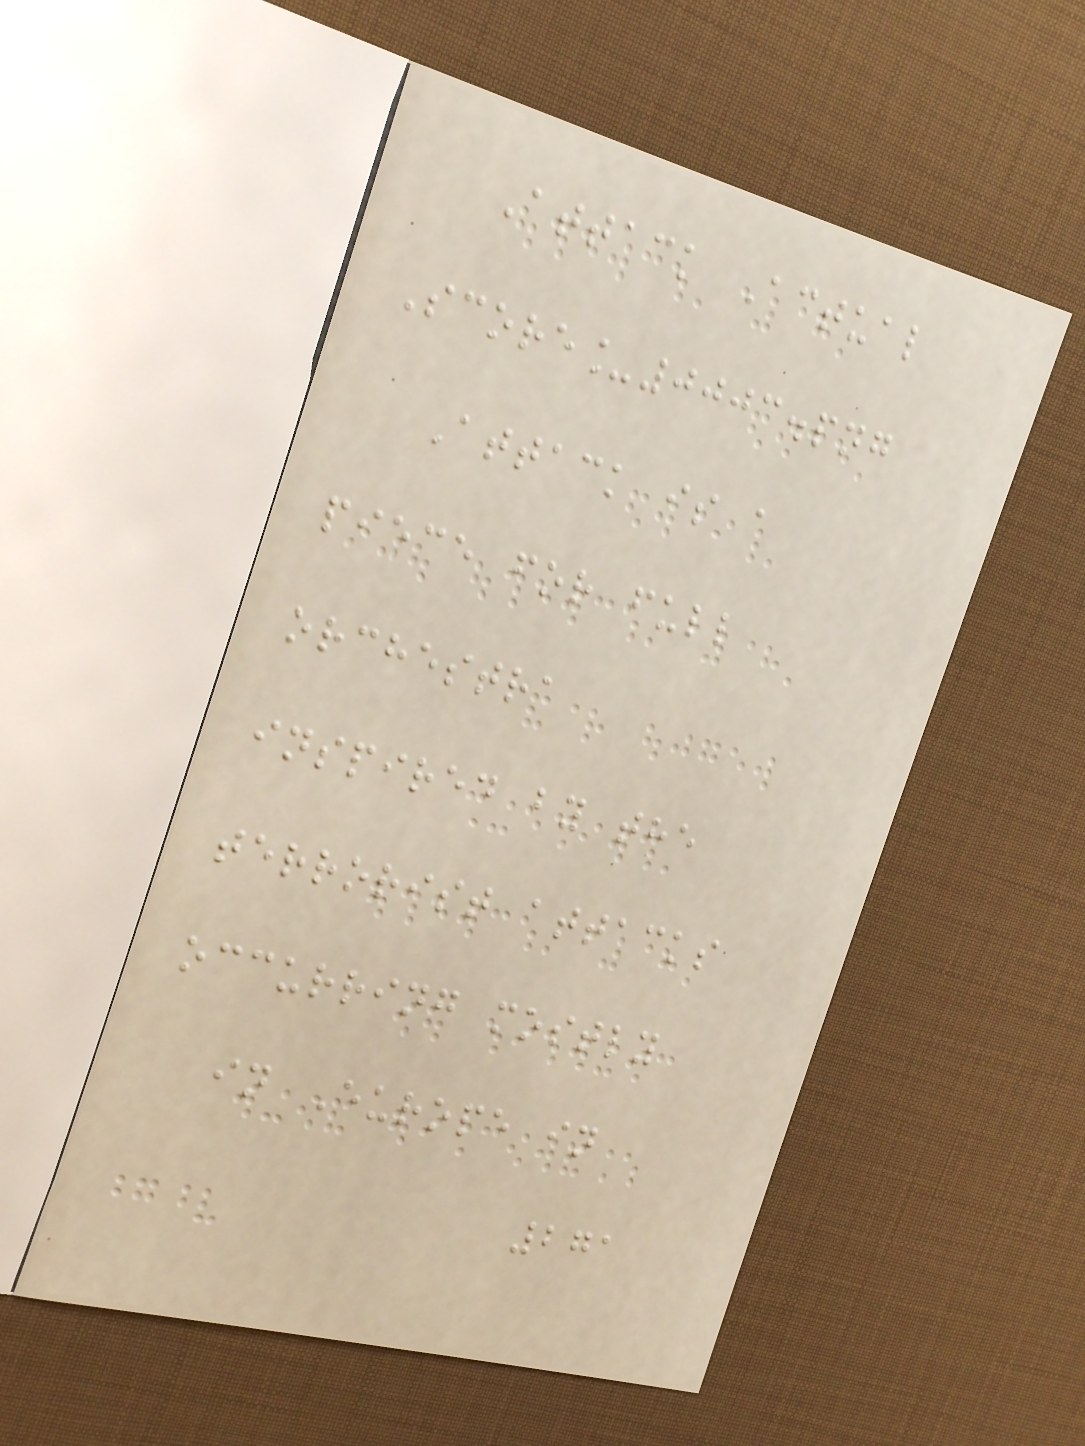Attack Actual
Score_0003.png
Attack is a
piece for full
orchestra
inspired by the
terrorist attacks
occurring mostly
in Europe in
271
